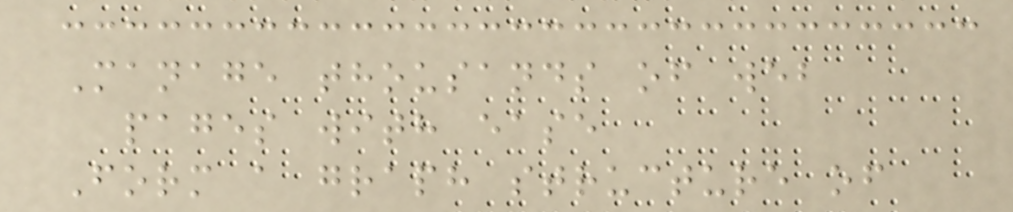Manage thousands of web
pages with ease
Form a graph structure of
